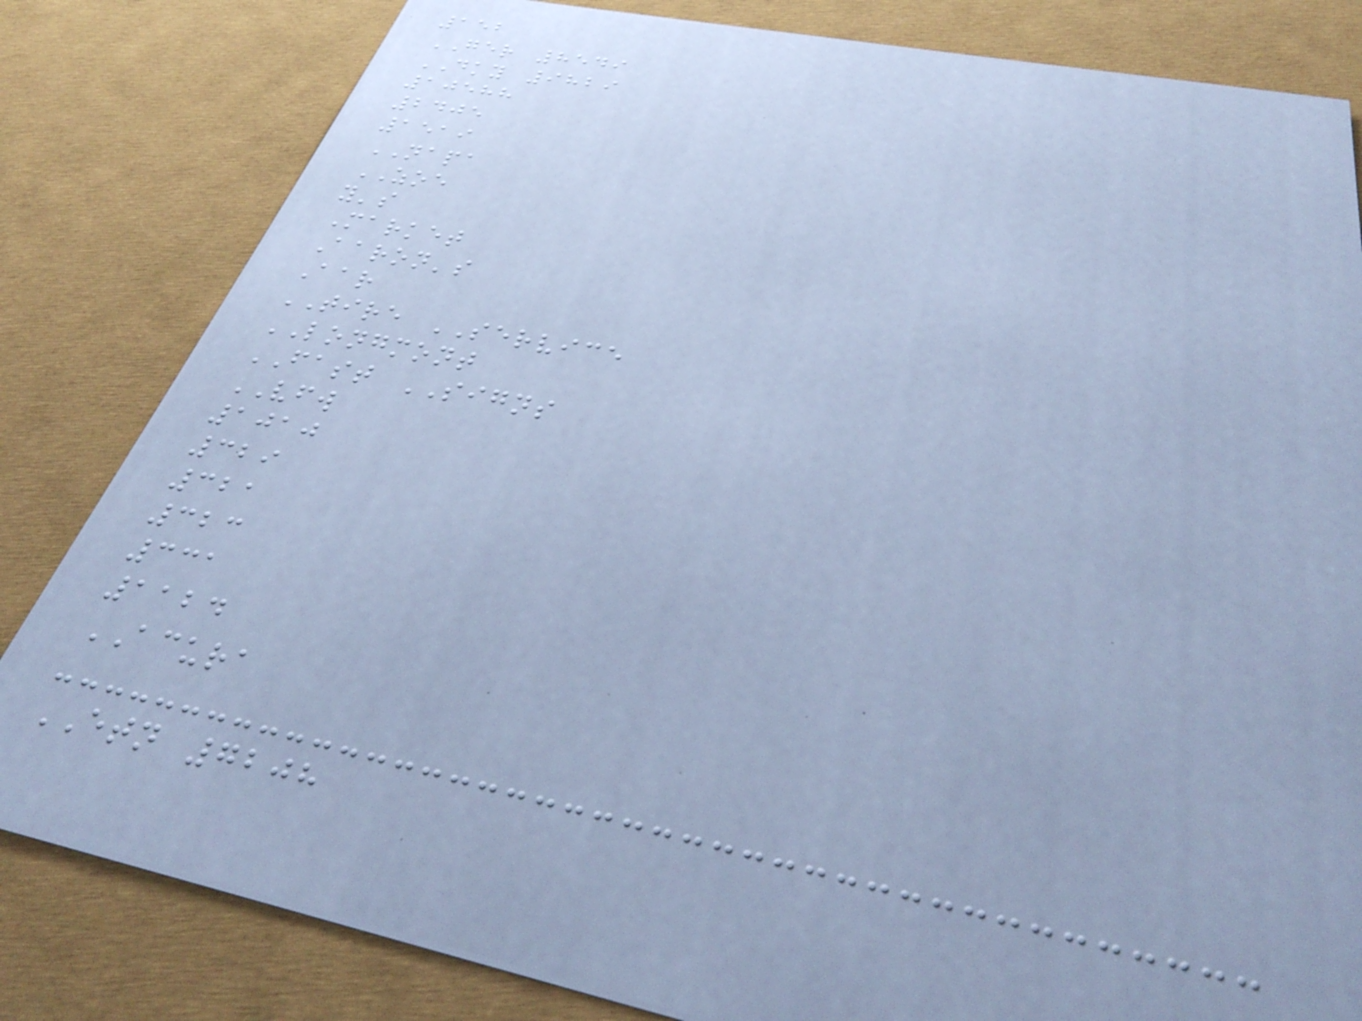152
GER 8549
DKY 9829
10588
2405
1519
NAPA
ZOE
y's
Market
Aaron's
Aar
TIRE SERVICE
LONGMONT
FAST SIGNS
VFW
1010
329
321
323
331
1124
ACURA
ETN 7208
